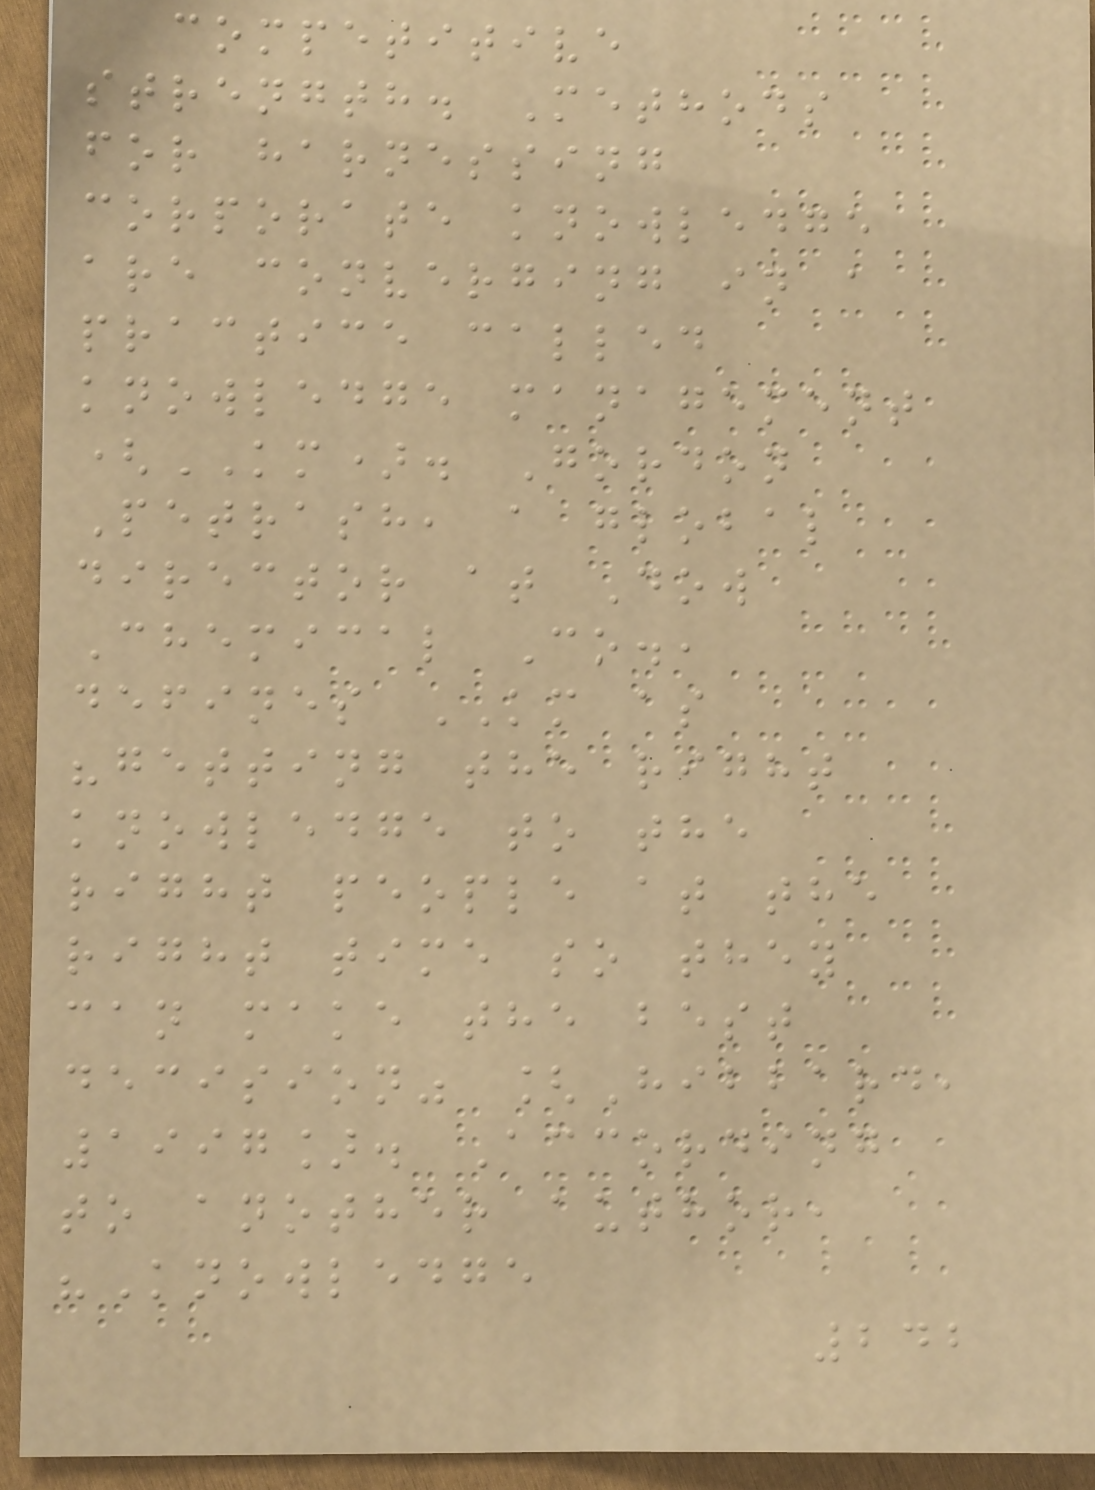competitive
strength. Methods
for harnessing
corporate knowledge
are converging in a
practice called
knowledge management
(KM). Gordon
Petrash, a global
director at Dow
Chemical Co.,
defines KM as
"getting the right
knowledge to the
right people at the
right time so they
can make the best
decision" [Hibbard,
1997]. According
to another author,
"Knowledge
242
